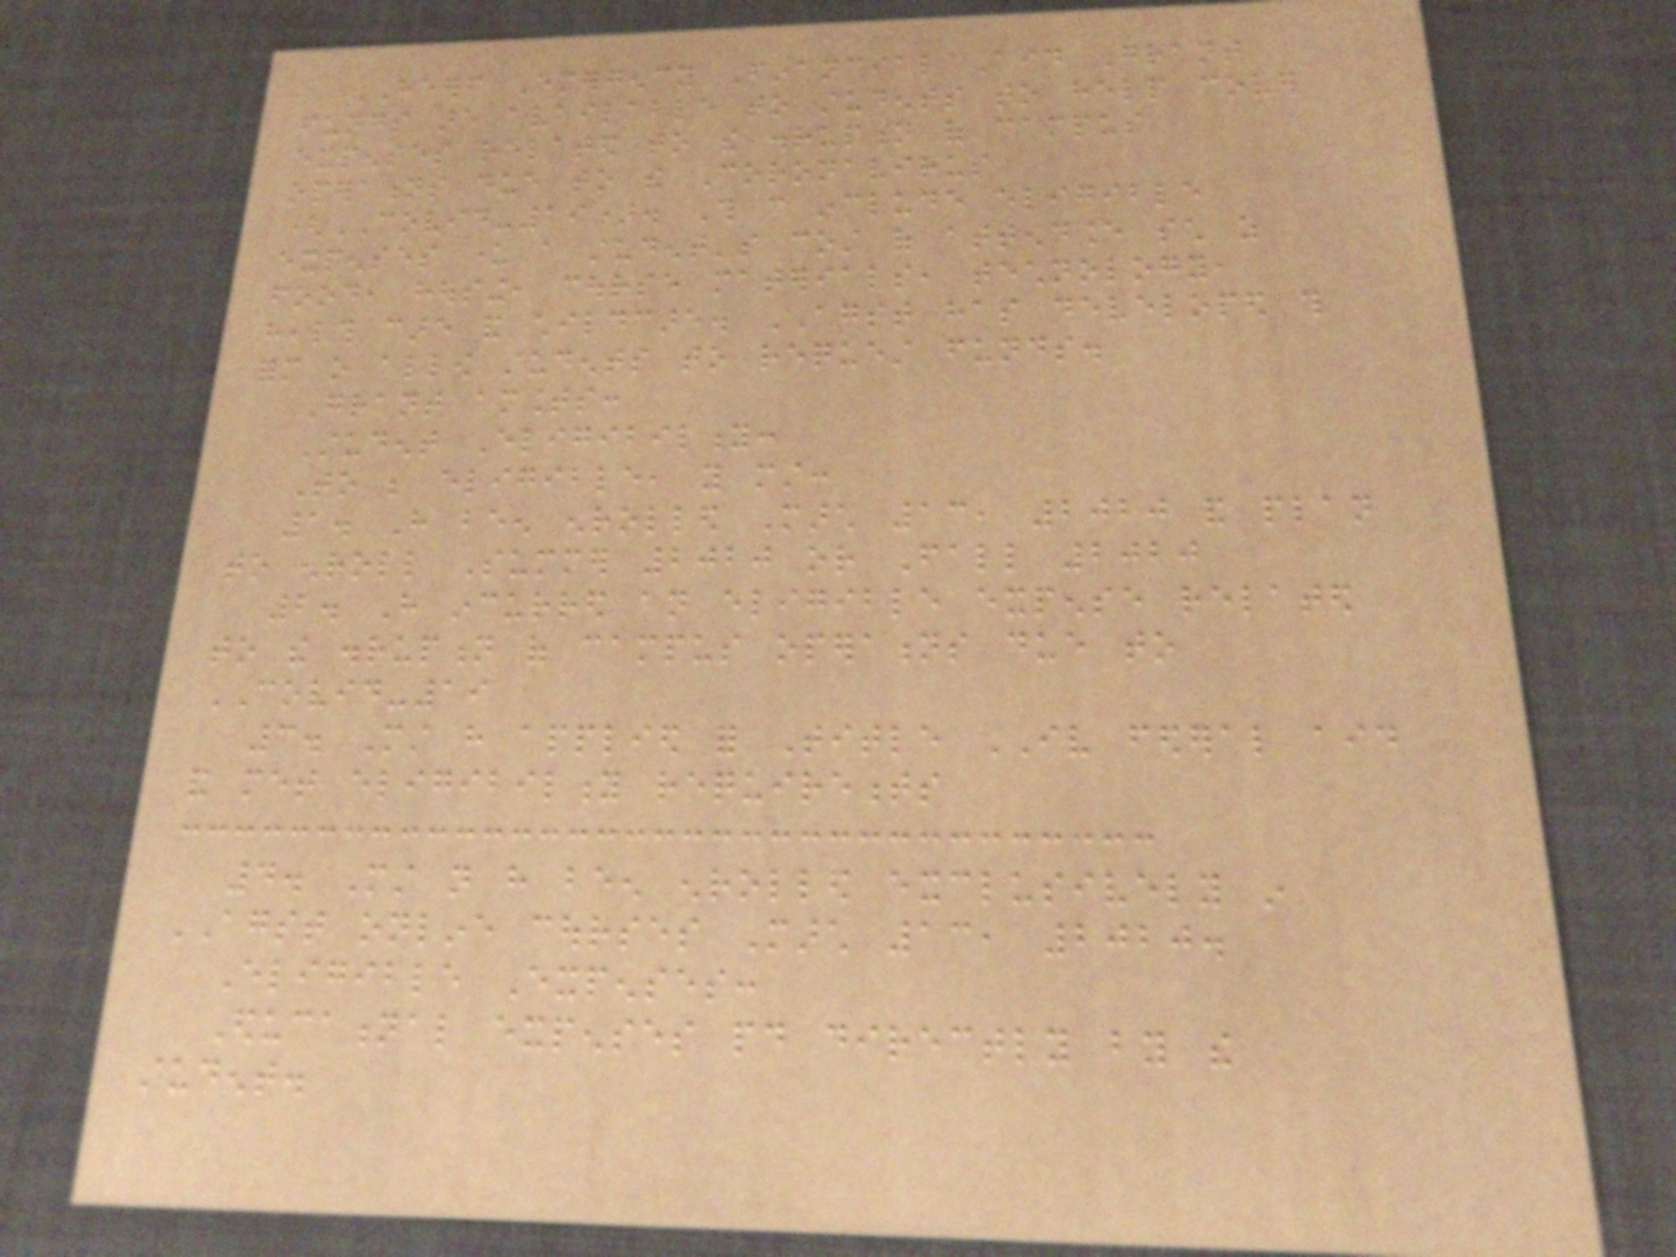HEERF Emergency Financial Aid Grant
funds are available to students to help cover
expenses related to the disruption of campus
operations due to the Coronavirus
(COVID-19). This can include eligible
expenses under a student's cost of attendance such as
food, housing, course materials, technology,
health care and childcare. AGST has developed this
form o allow students to request funds.
Grant amounts:
Student Eligibility:
To be eligible, you must:
1. Have been enrolled March 13, 2020 and plan
to enroll Summer 2020 or Fall 2020
2. Have incurred an eligible expense related
to the disruption of campus operations due to
COVID-19
3. Must have applied for Title IV federal aid
and met eligibility requirements
4. Must not have been enrolled exclusively in
AGST online courses March 13, 2020.
Eligible Expenses:
Educational expenses paid directly by the
student.
